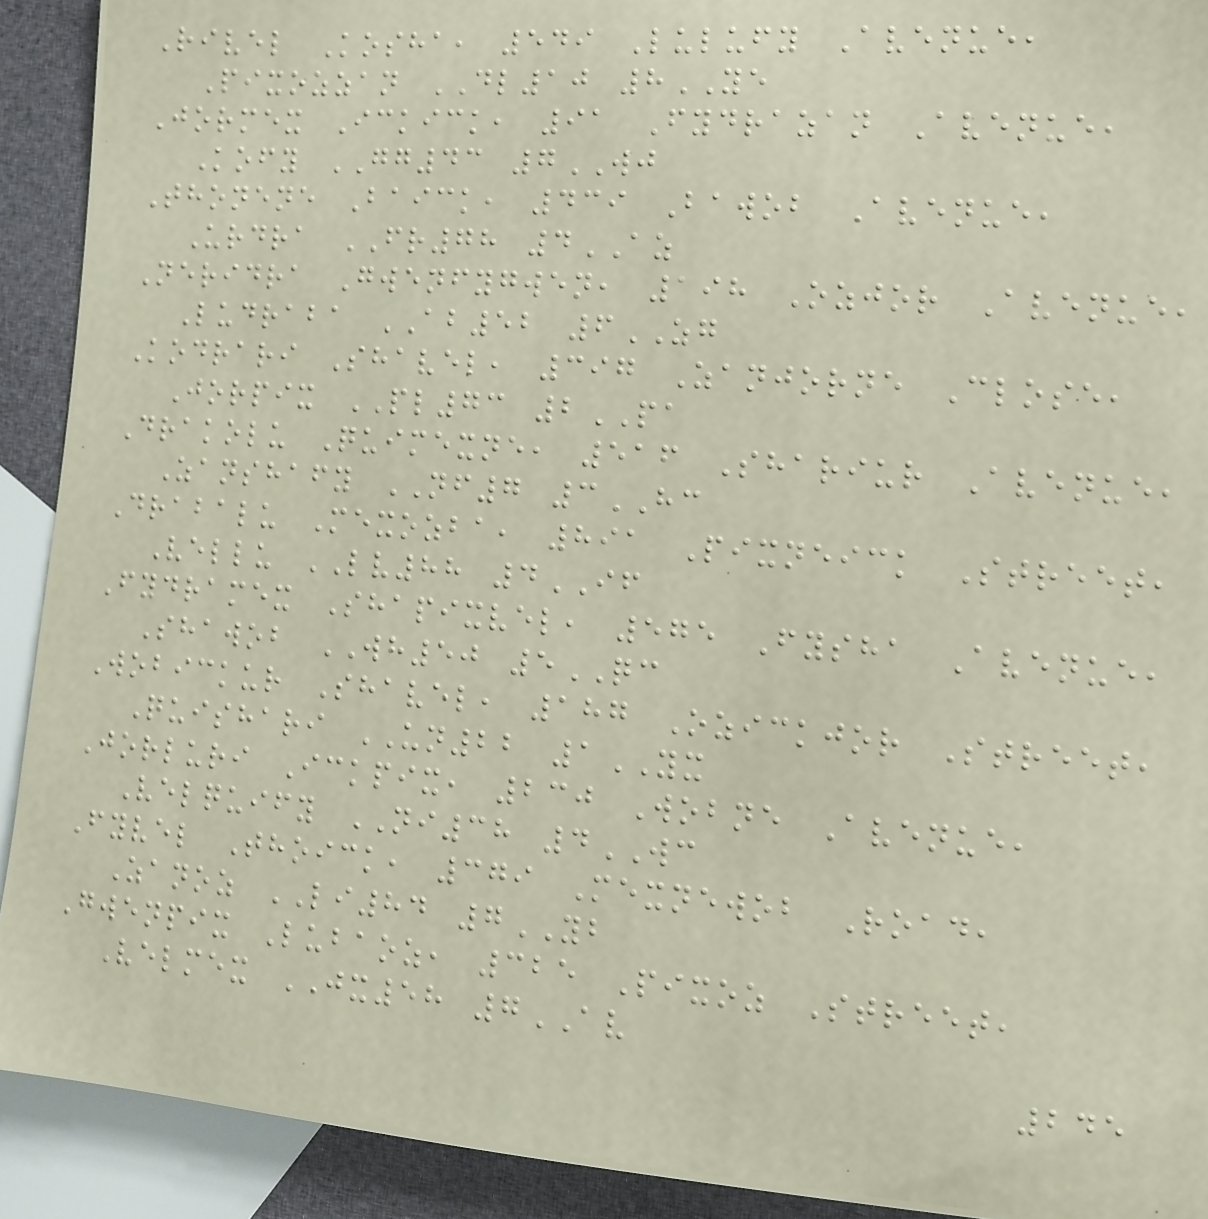Rivel Kosha, 549 Lulufy Avenue,
Pixozzan DL10 8YE
Jormex Ickick, 91 Fydrazan Avenue,
Kofy GG43 7WJ
Thonene Baick, 439 Bawob Avenue,
Urdra FR78 4AZ
Neridra Gwenfygwen, 198 Ozjor Avenue,
Ludraba AB52 6ZG
Kodrari Shavel, 397 Zanjorne Close,
Jorpix PL73 2PA
Drakolu Quimexne, 516 Shariur Avenue,
Zanshafy NF7 3HC
Drabalu Mexozba, 891 Pixneick Street,
Vellu LV88 4IF
Fydramex Shapixvel, 575 Fysha Avenue,
Shawob WH50 5QC
Wobickur Shavel, 187 Ozickjor Street,
Quishari UN22 1YX
Jorluri Ickpix, 230 Wobne Avenue,
Velquify NI38 4WC
Fyvel Thoick, 379 Mexnewob Road,
Zanoz LI84 7YB
Gwenpix Lubaoz, 325 Pixoz Street,
Velmex JX58 7AV
245
